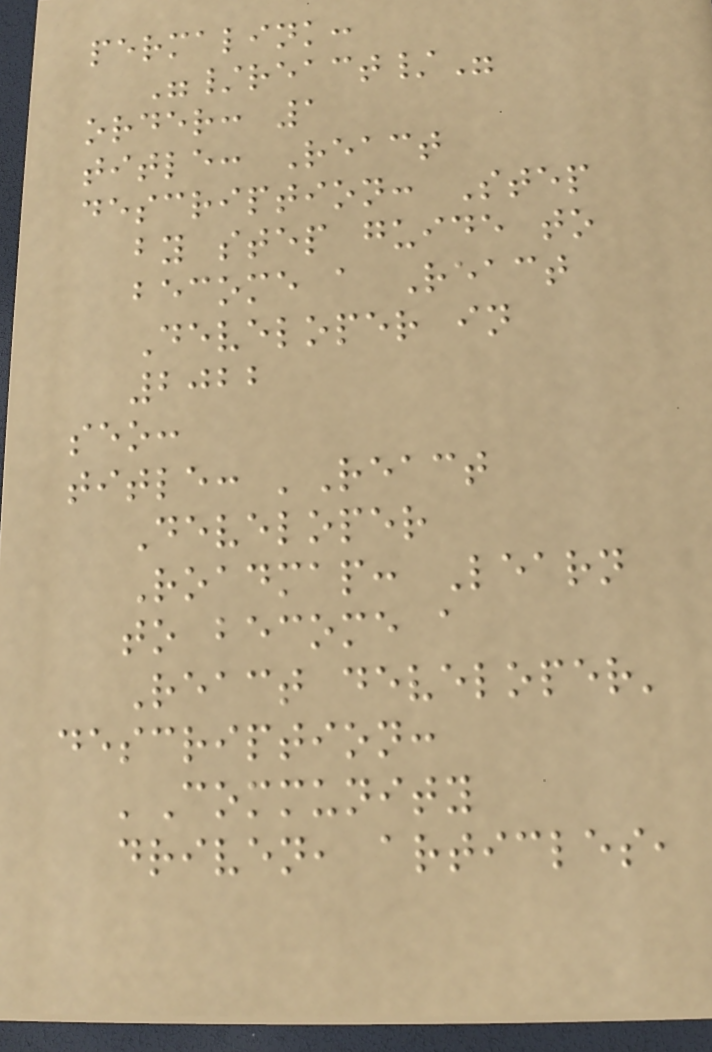permalink:
"/react/"
order: 1
title: React
description: Step
by step guide to
become a React
Developer in
2022
seo:
title: 'React
Developer
Roadmap: Learn
to become a
React developer'
description:
'Community
driven, articles,
